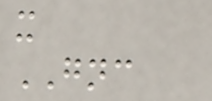x
GNC
